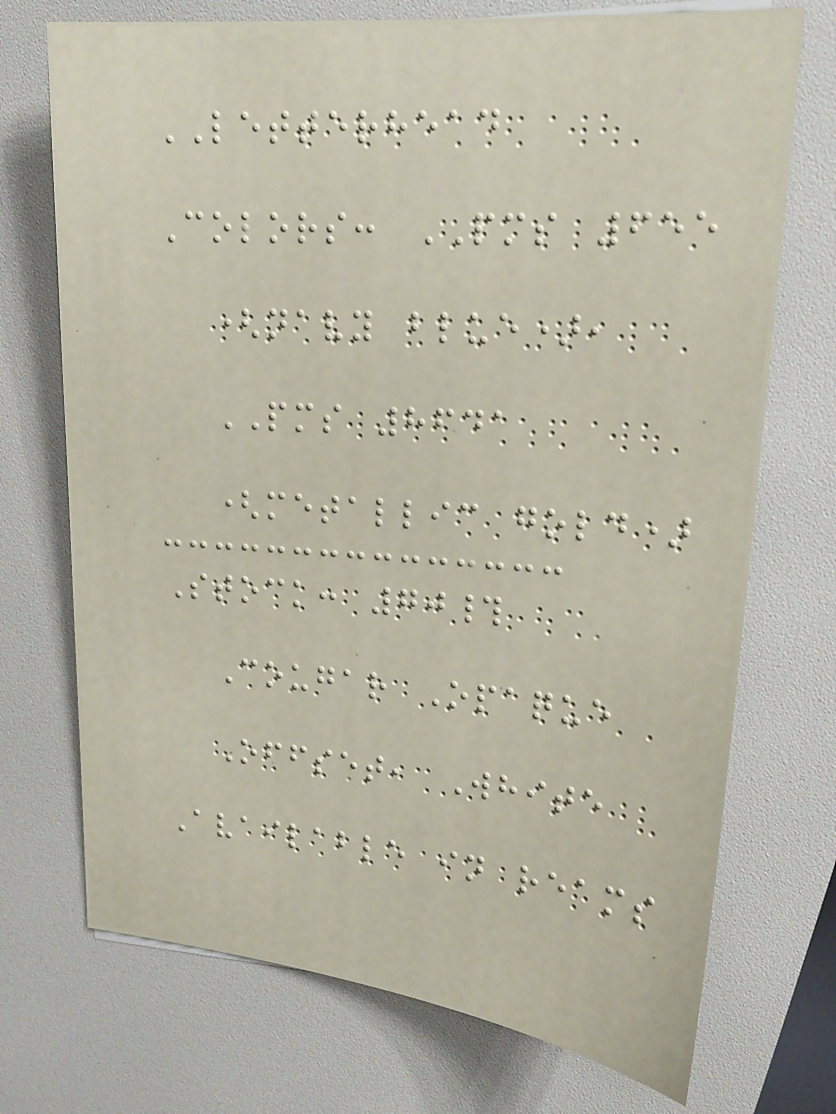LETTERHEAD
Colors: PMS 655
(navy blue),
PMS 8641
(metallic gold)
Stock: 70#
Cougar Opaque
Offset, White
Available in reams
